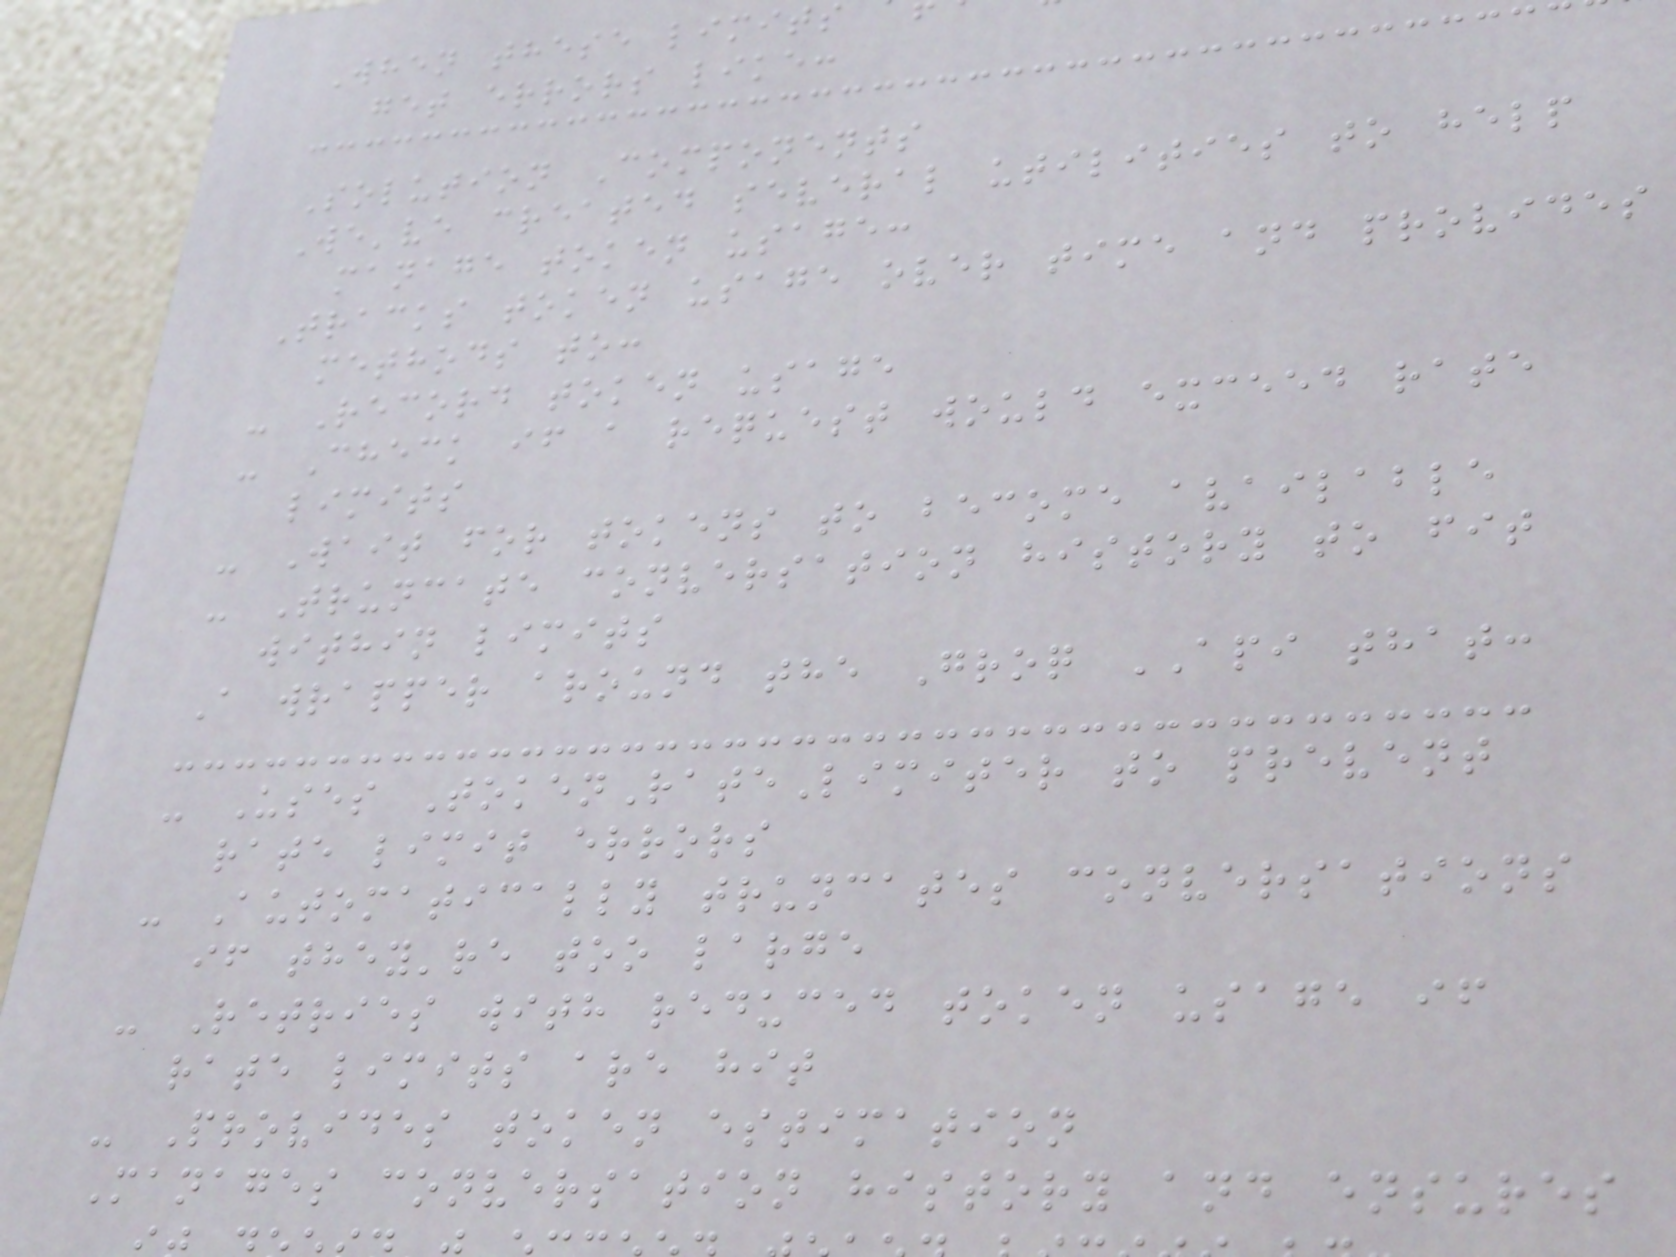When these limits
get errors like:
Solution Components
We've created several utilities to help
manage token usage:
Tracks token usage over time and provides
methods to:
- Record token usage
- Check if a request would exceed rate
limits
- Wait for tokens to become available
- Truncate conversation history to fit
within limits
A wrapper around the Groq API that:
- Uses TokenRateLimiter to prevent
rate limit errors
- Automatically truncates conversations
if they're too large
- Retries with reduced token usage if
rate limits are hit
- Provides token estimation
Manages conversation history and ensures
